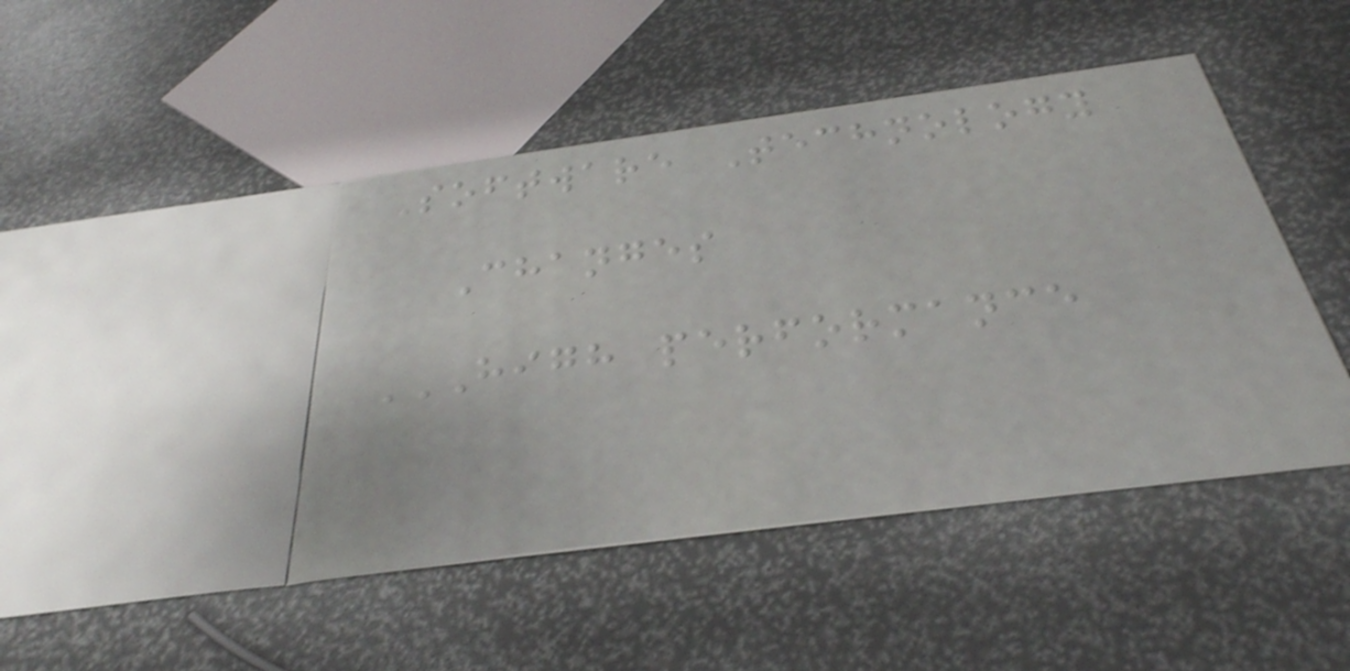Software Technology
Changes
HIGH PERFORMANCE
